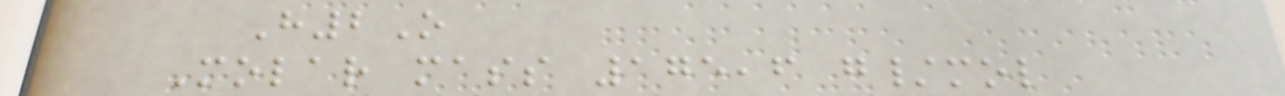H2O
Molar mass 175,6 g/mol
